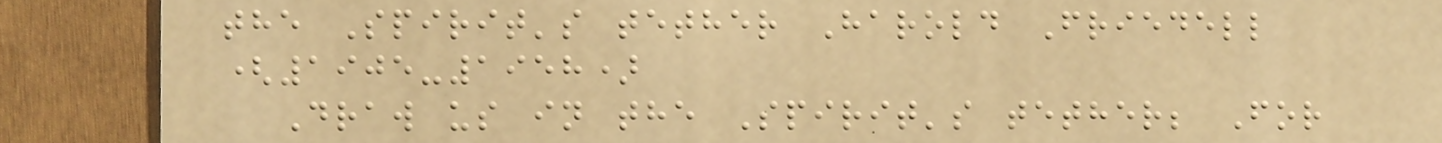the Spirit's tether Harold Friedell
(1905-1958)
Draw us in the Spirit's tether; For
